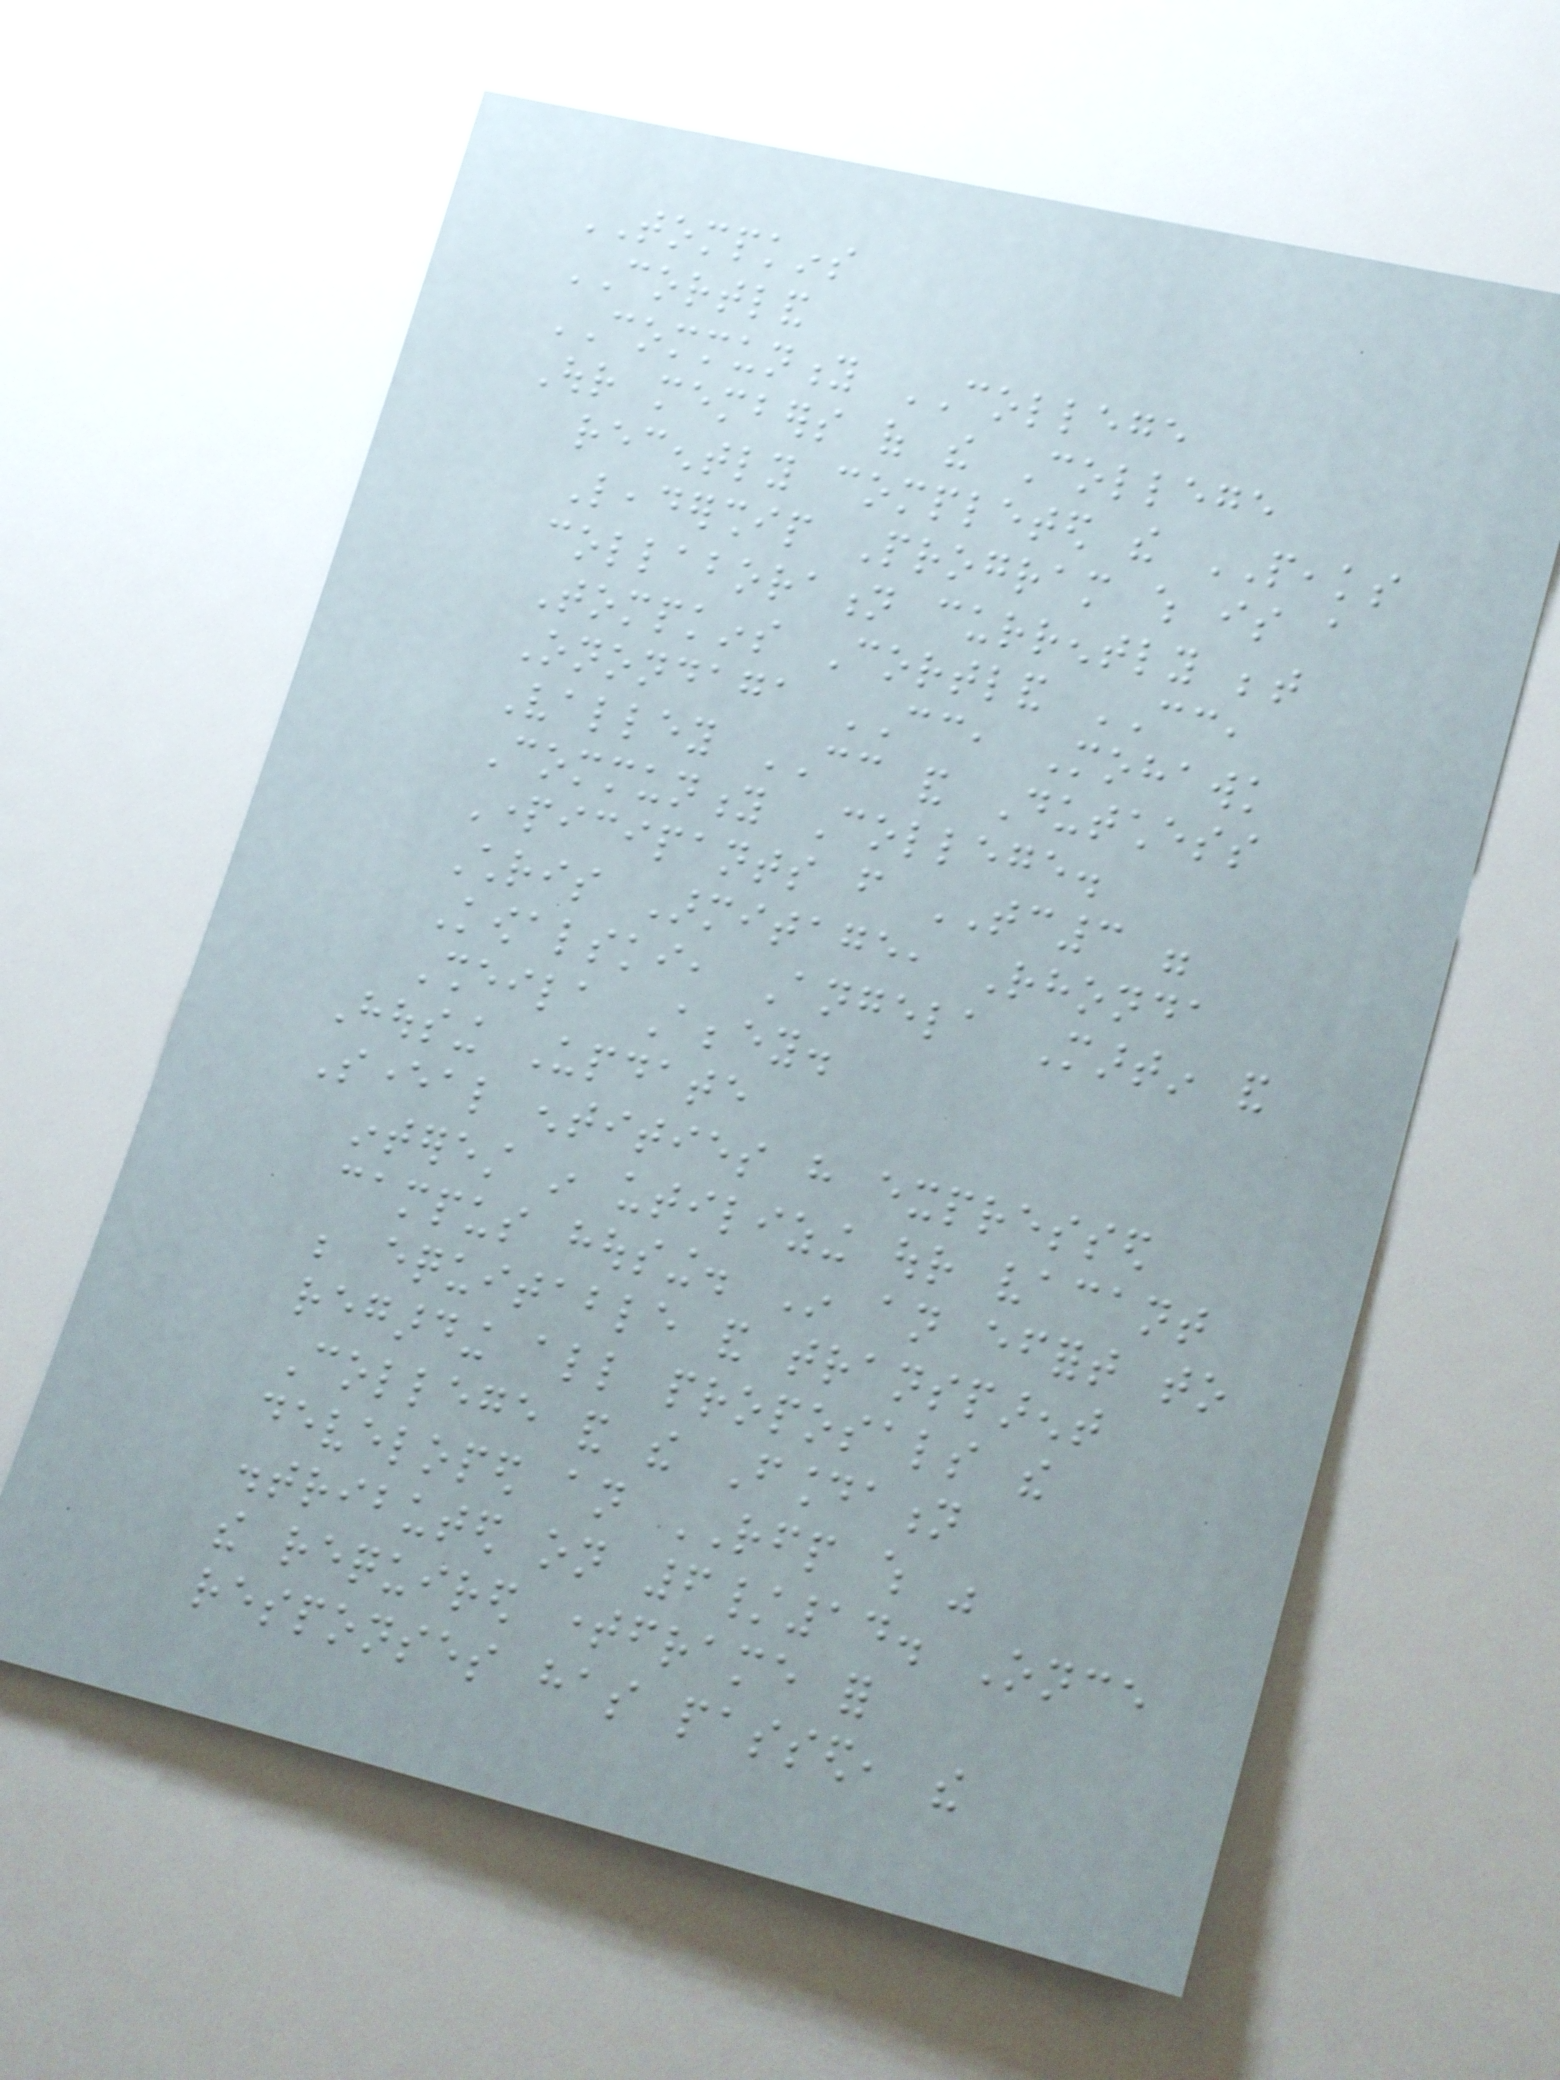TOMPKINS
CORTLAND
COMMUNITY COLLEGE
Our members of the College
recently completed the PEAKS
Leadership Program which is a
collaboration currently between
Tompkins Cortland CC,
Onondaga CC, Mohawk
Valley CC and Dutchess
Community College.
Participants from TC3 were
Chris Armitage, Rhonda
Kowalski, Angela Martin and
Sheila Abbey.
Housing Update
Several entities have expressed
interest in utilizing our vacant
campus housing. In an effort to
be equitable and transparent
regarding all proposals the
College and the Foundation
developed an RFP which was
distributed on 6/14. Once
the required timeframe for
responses has passed, the
